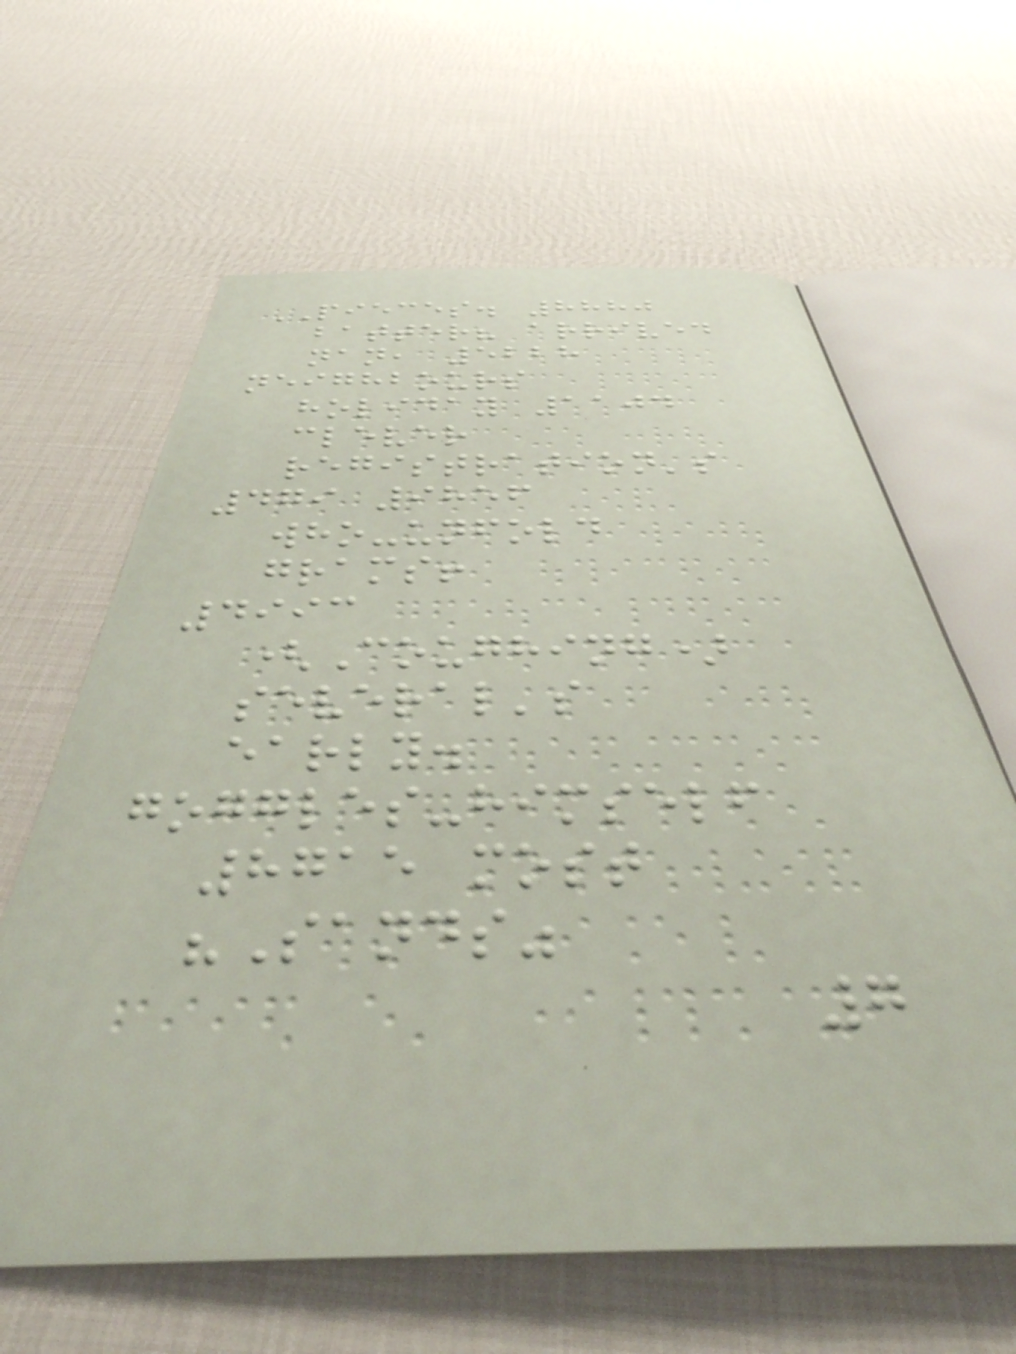PIECES. 8880
batter? arrived
nan, 5228
neighbours
holiday 1104
clever
registration's
479 9856
who-unfold
grams!
4993
(Coughing)
several's
early.
goggles-himself
8715 most
"Sands"
7
